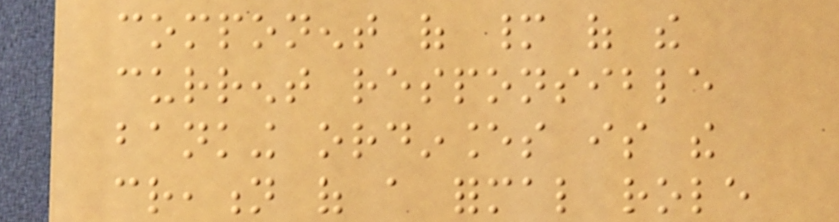component of many of the
current responsible
banking ordinances is the
creation of a formal role
